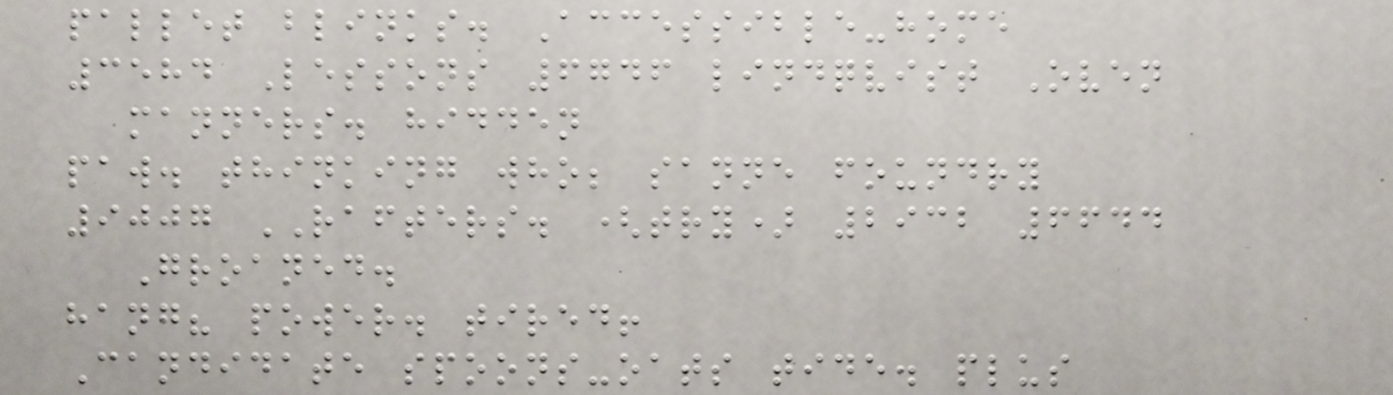pallet blinks. Accessible-home
3584 Lessons 6746 lindqvist Oven
manners. hidden
paw. thinking who; sanne foundry
9007 RAFTERS. (try) 2932 6644
Groaned.
hang? power. tired!
Candidate spoons-oats tide. plus
